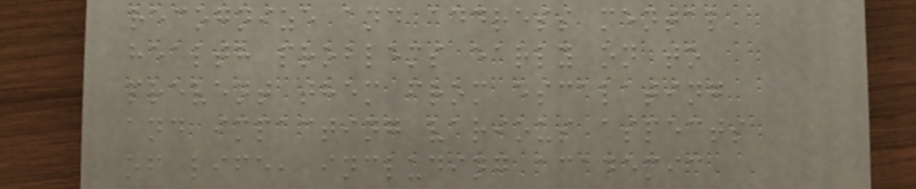recognize and address mental
health problems early on to
prevent them from escalating
and impacting various aspects
of life, including academic
